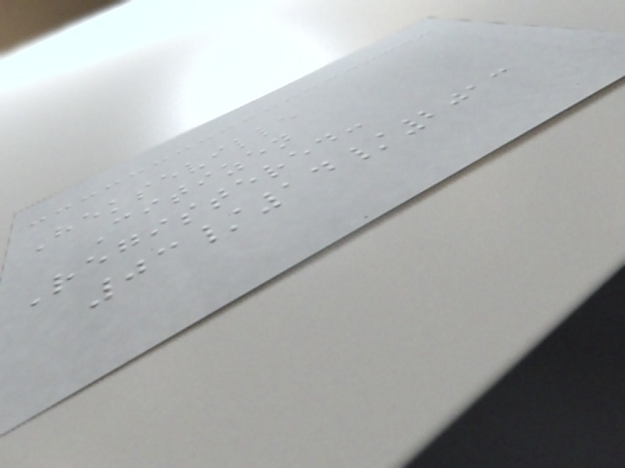Hekseville
Citizen
Registered:
03/14/2013
